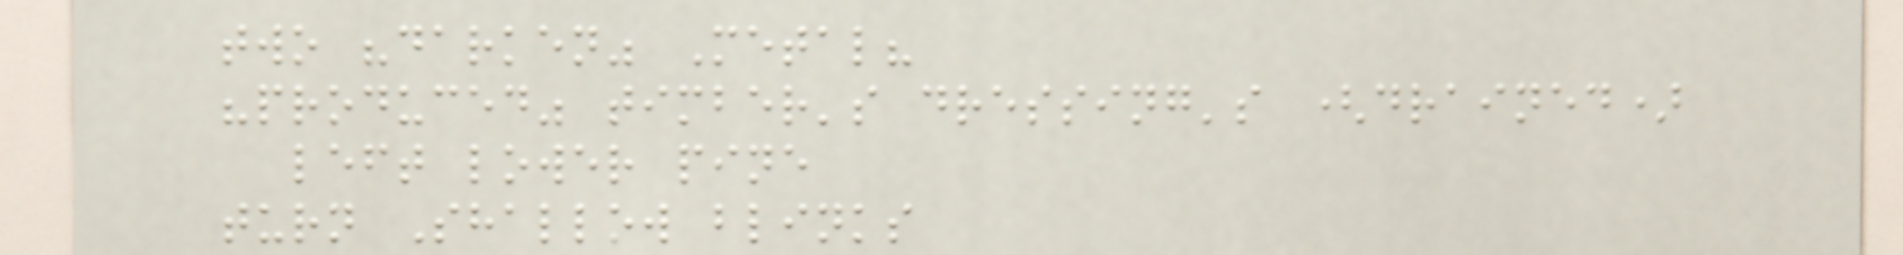two "darken" Metal?
"produced" timber's dressing's (drained)
left lower pine
turn Shallow blinks
